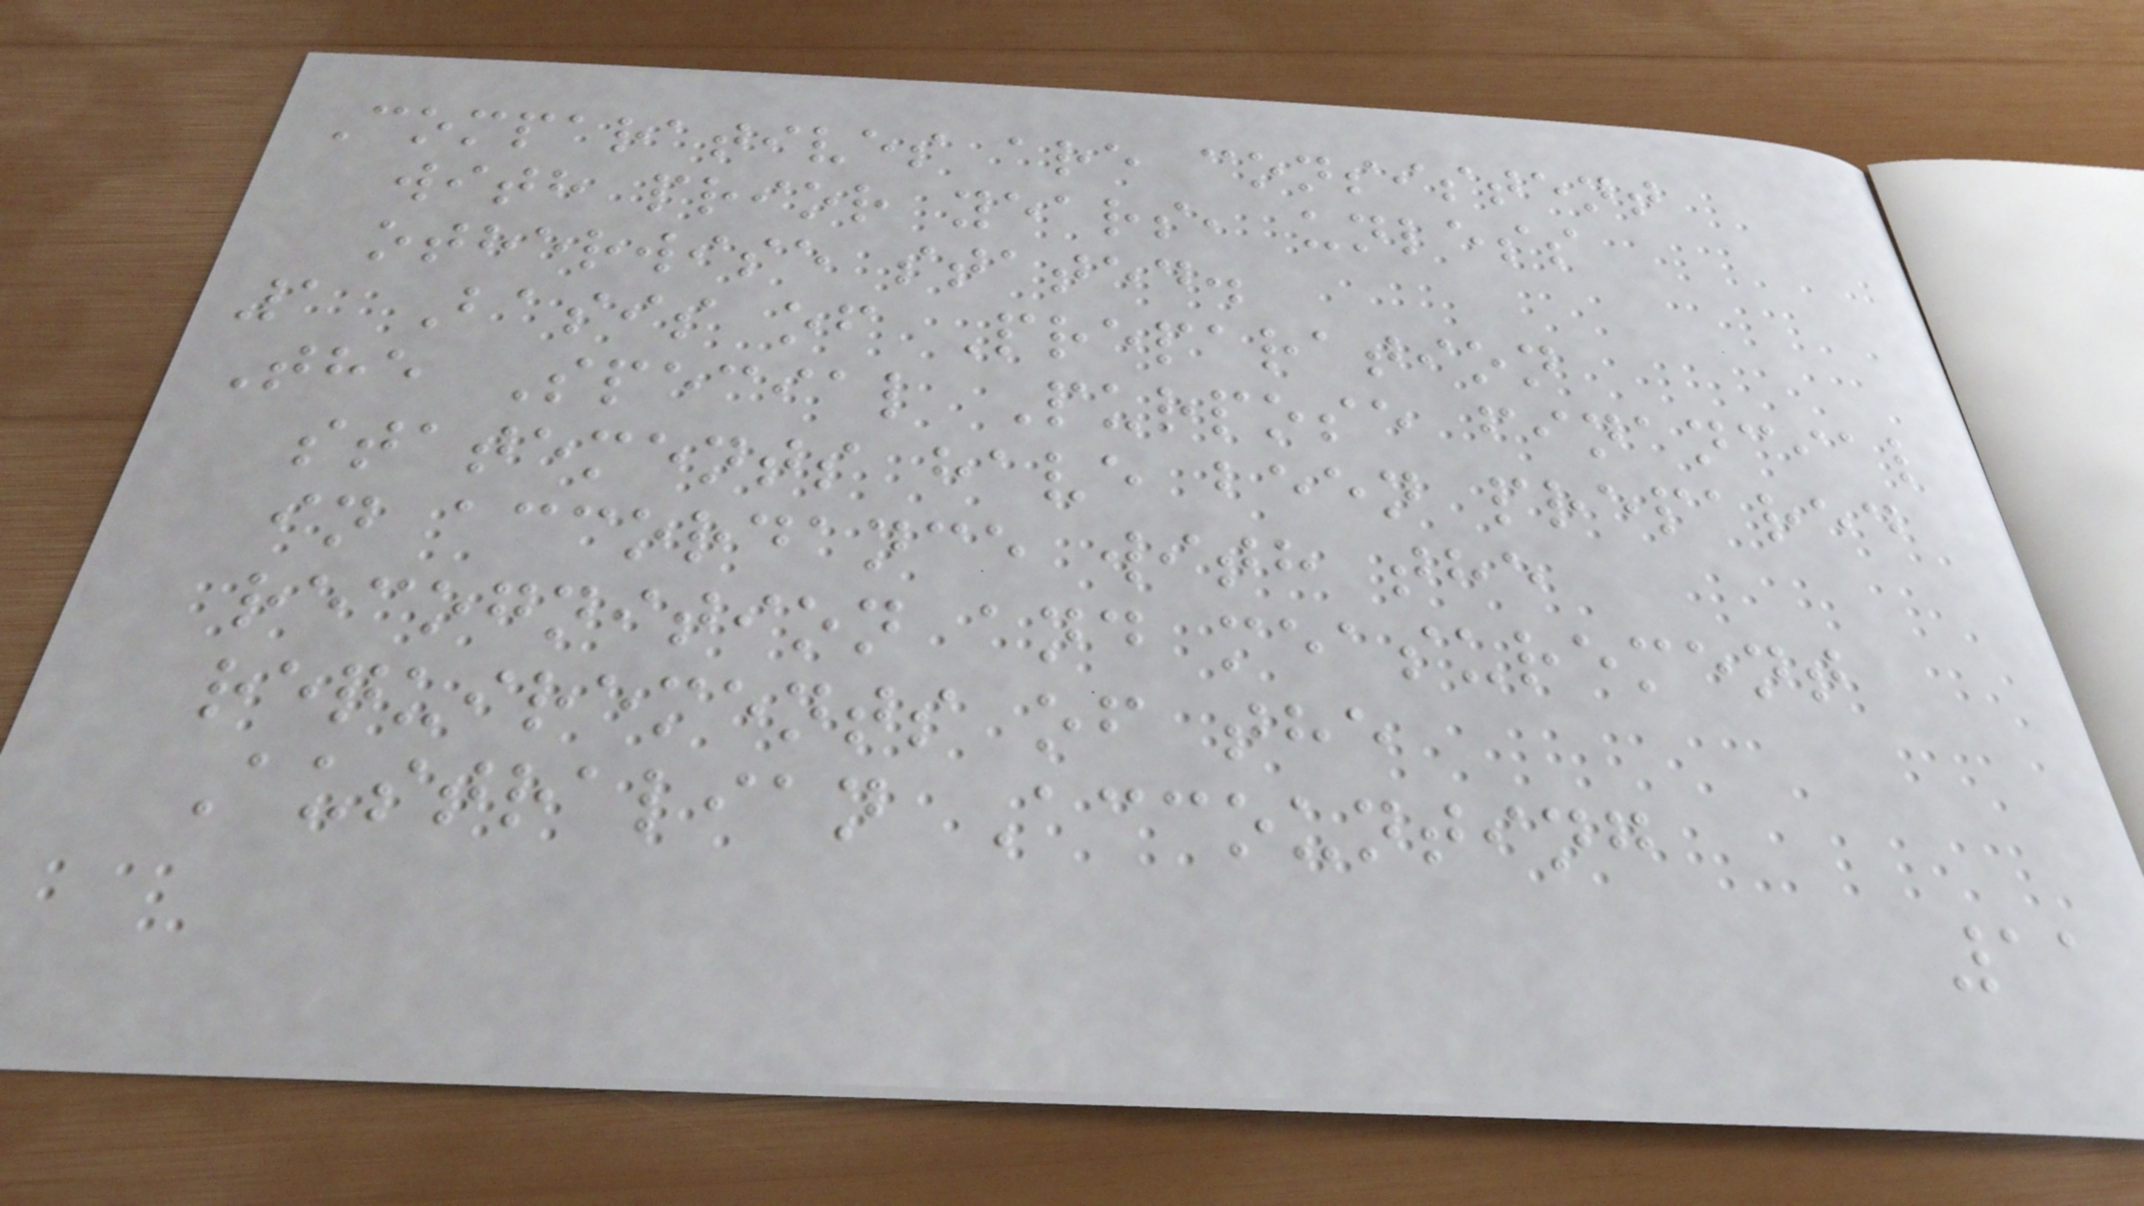Comparatives are consistent
with prior years, unless
otherwise stated.
1 Basis of Preparation
The Special Purpose financial
statements have been prepared
in accordance with the
recognition and measurement
requirements of the
Australian Accounting
11
